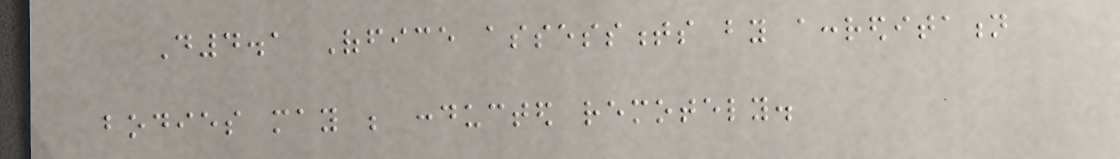D4.1 Office assessments by accreditation
bodies may be conducted remotely.
